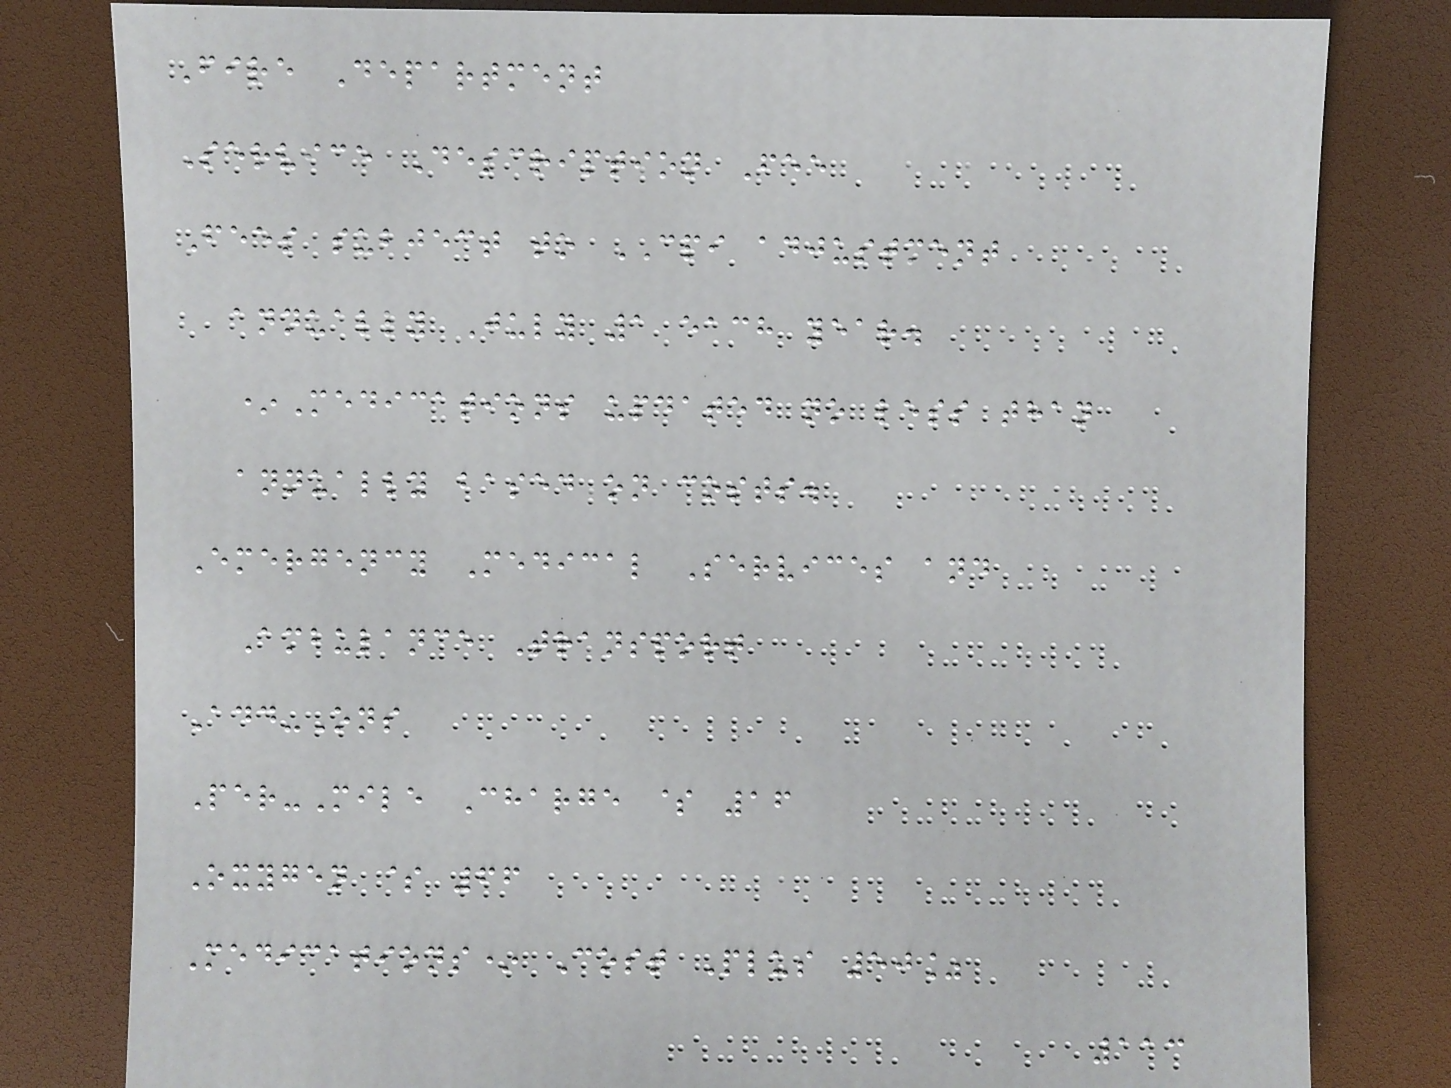Fire Department
Service Description Fee
Fees subject to CPI adjustment
annually July 1 each year.
*Medications updated no less than
annually based on costs.
Emergency Medical Services and
Ambulance Transport
Add-Ons
Per-Mile Charge $ 16
Oxygen $ 66
Medications* Cost Plus 50%
113
